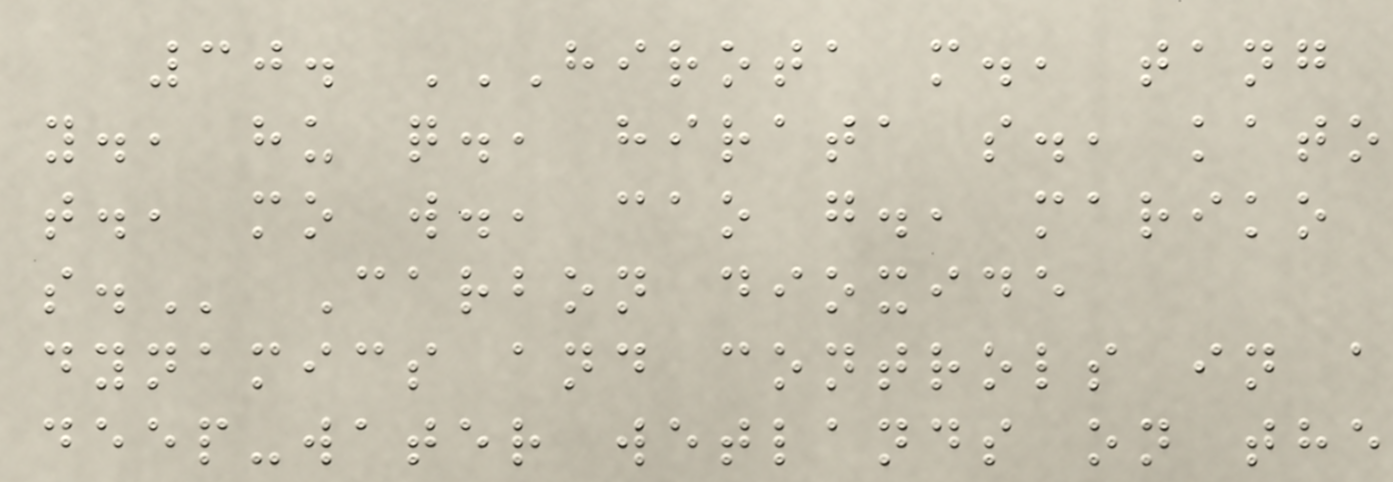30. HIROTA M., TANG
Y., HU Q., HIRATA S., KATO
T., MO W., CAO G., MARIKO
S. Carbon dioxide
dynamics and controls in a
deep-water wetlands on the
